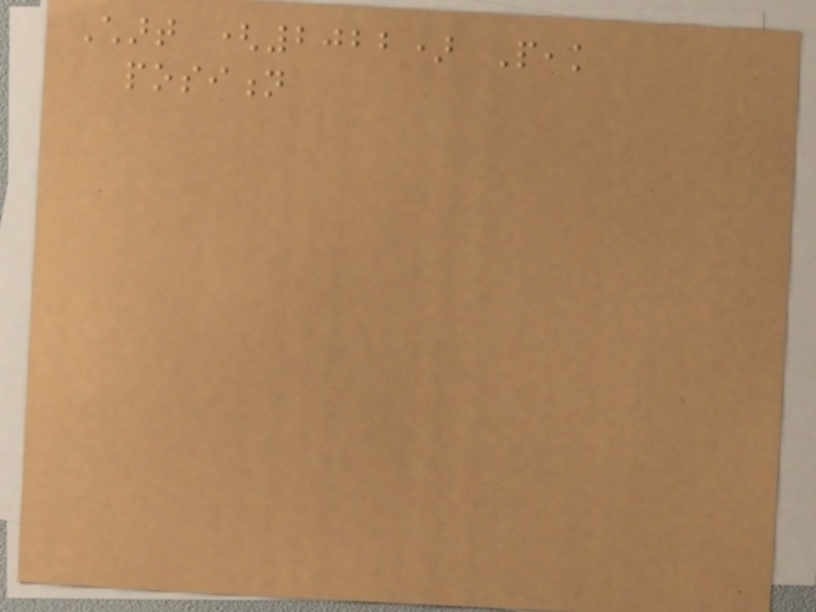Chart (2022) Peak
position
